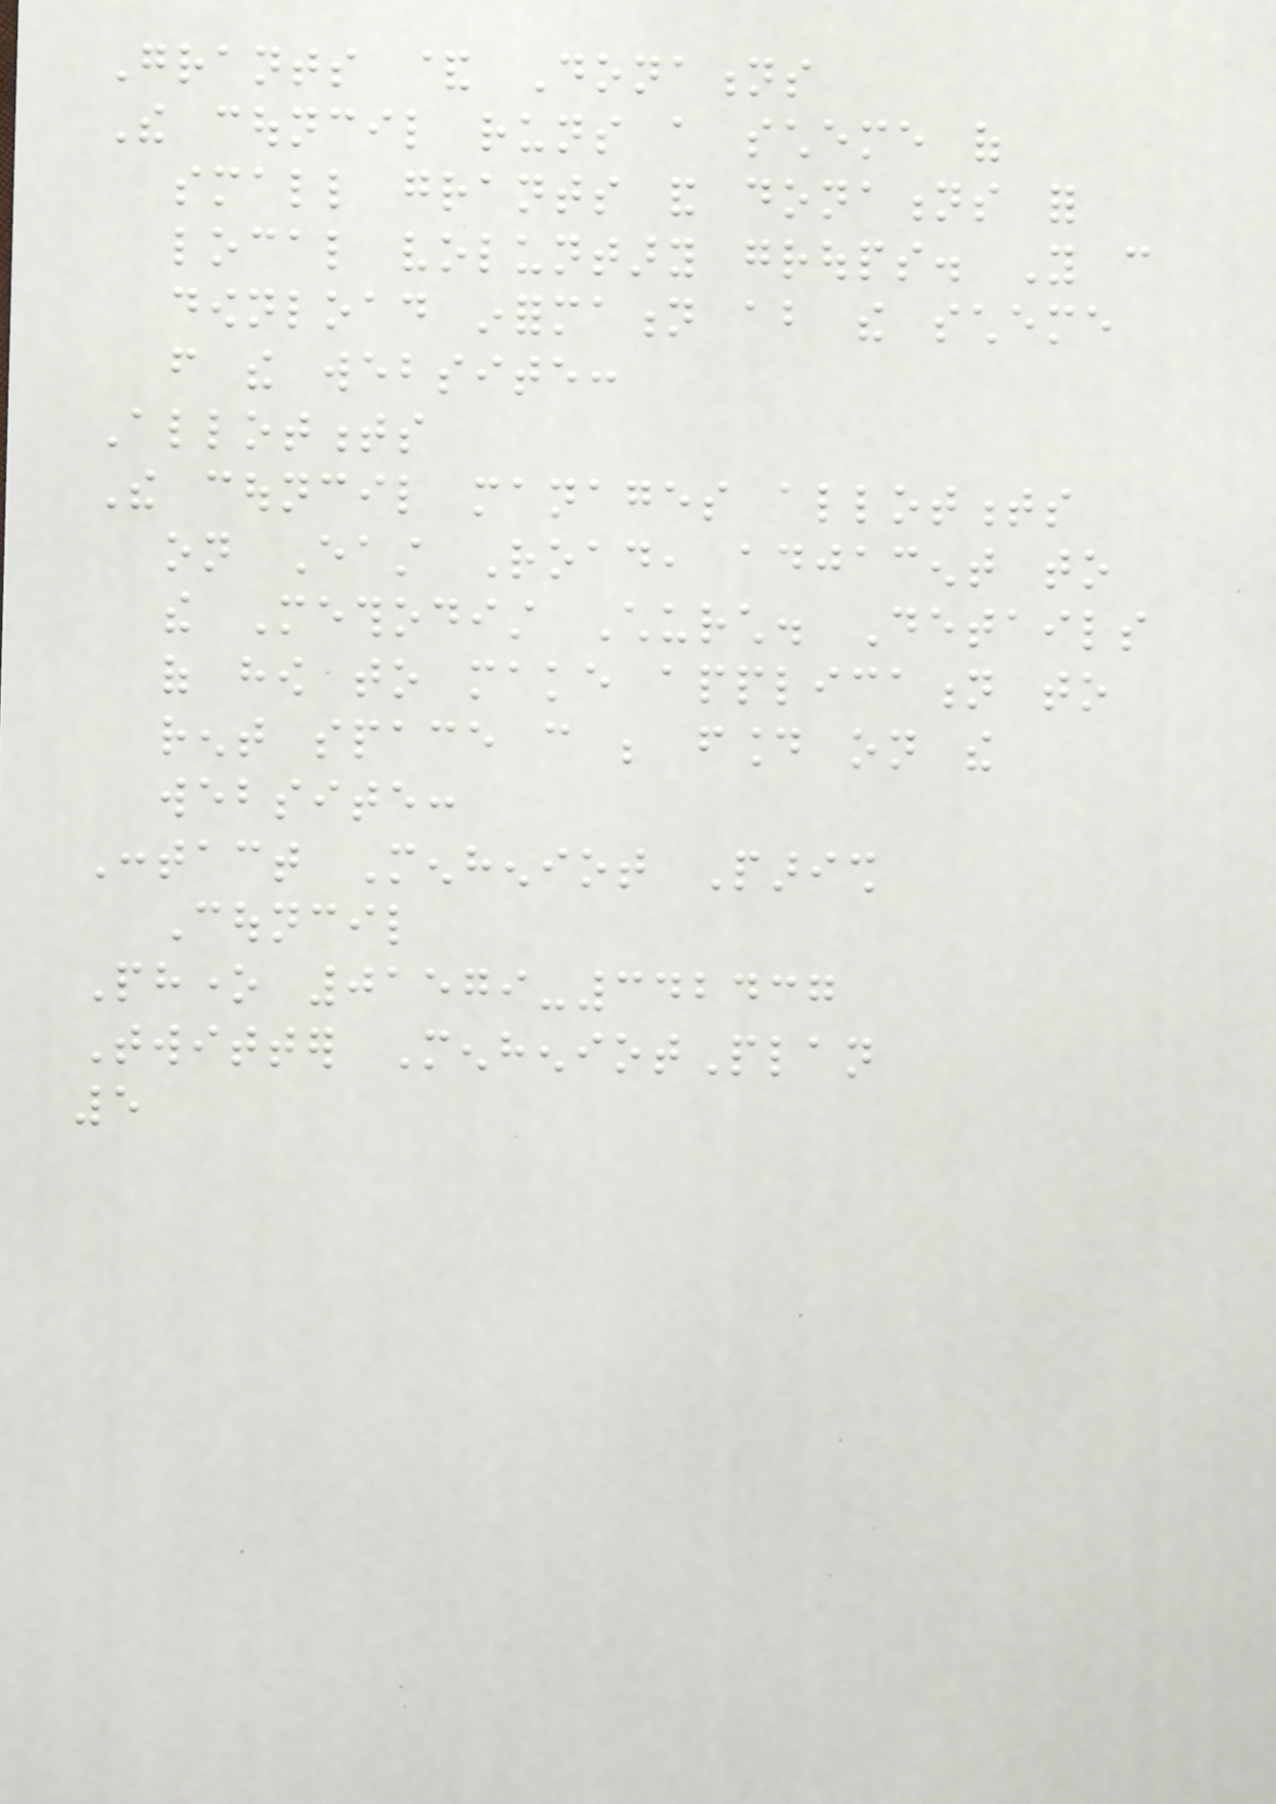Grants & Donations
The council runs a scheme of
small grants and donations for
local voluntary groups. You can
download information about the scheme
from the website:
Allotments
The council manages allotments
on East Road, adjacent to
the Methodist Church. Details
of how to make application to
rent space can be found on the
website:
Contact Menheniot Parish
Council
Phone 01579-342437
Twitter MenheniotPlan
5
